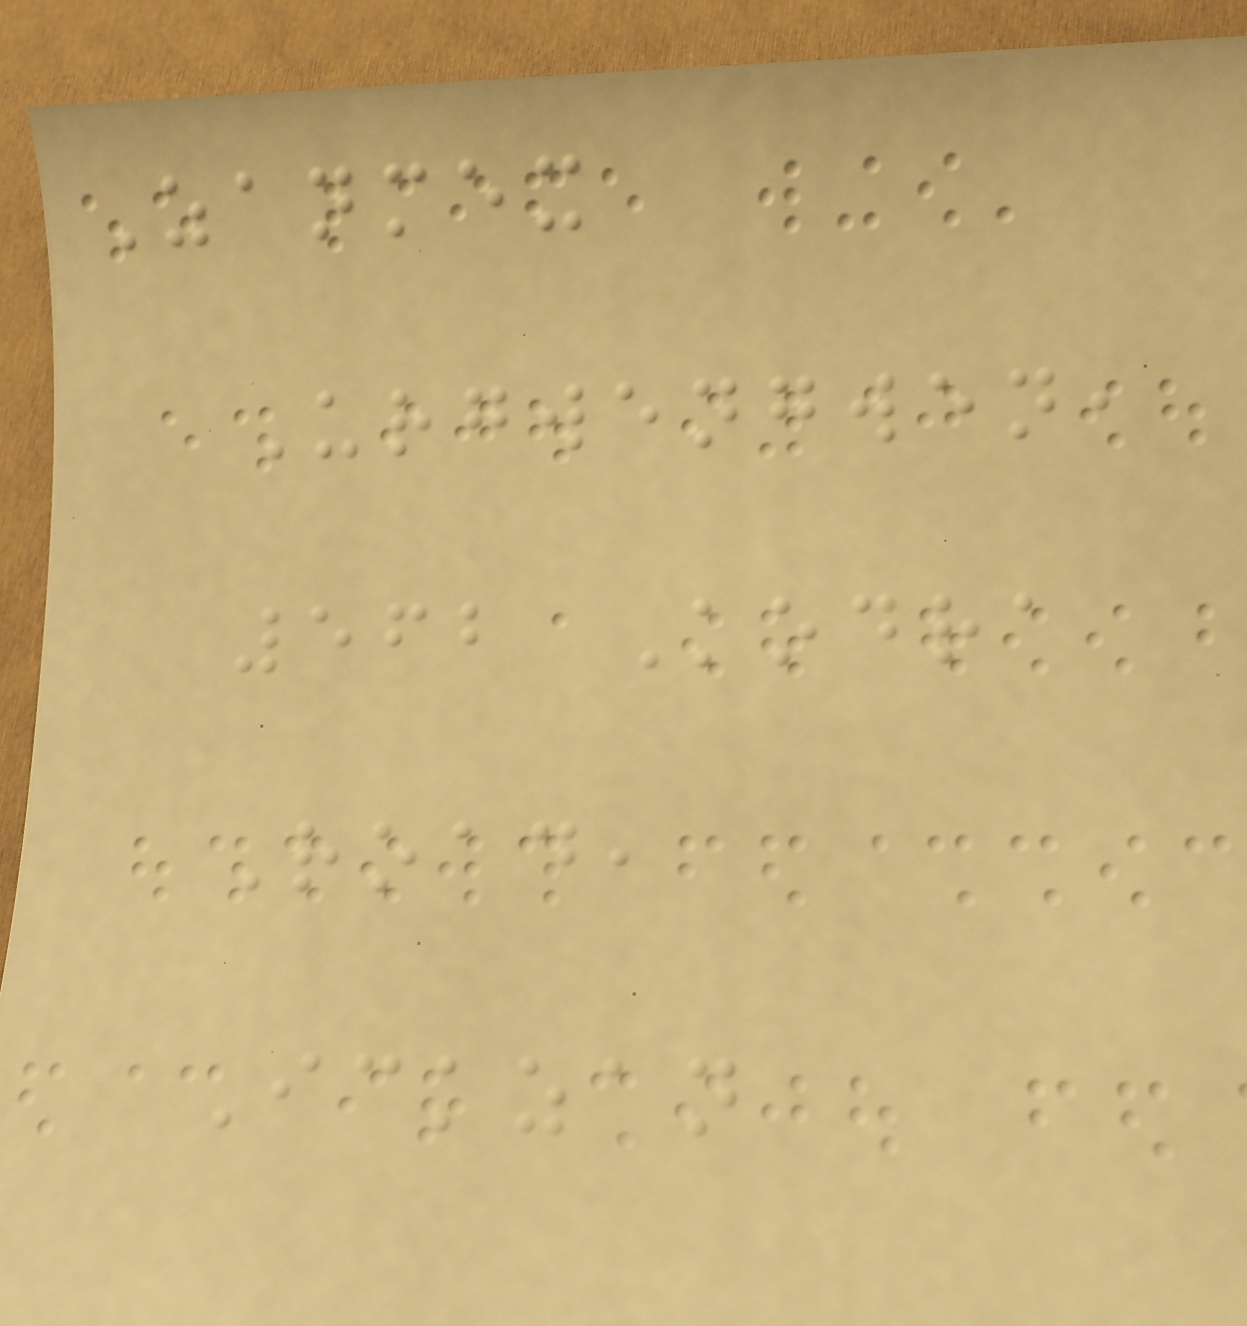Zanmex
Urgwengwen,
562 Kodra
Road,
Ickzan
